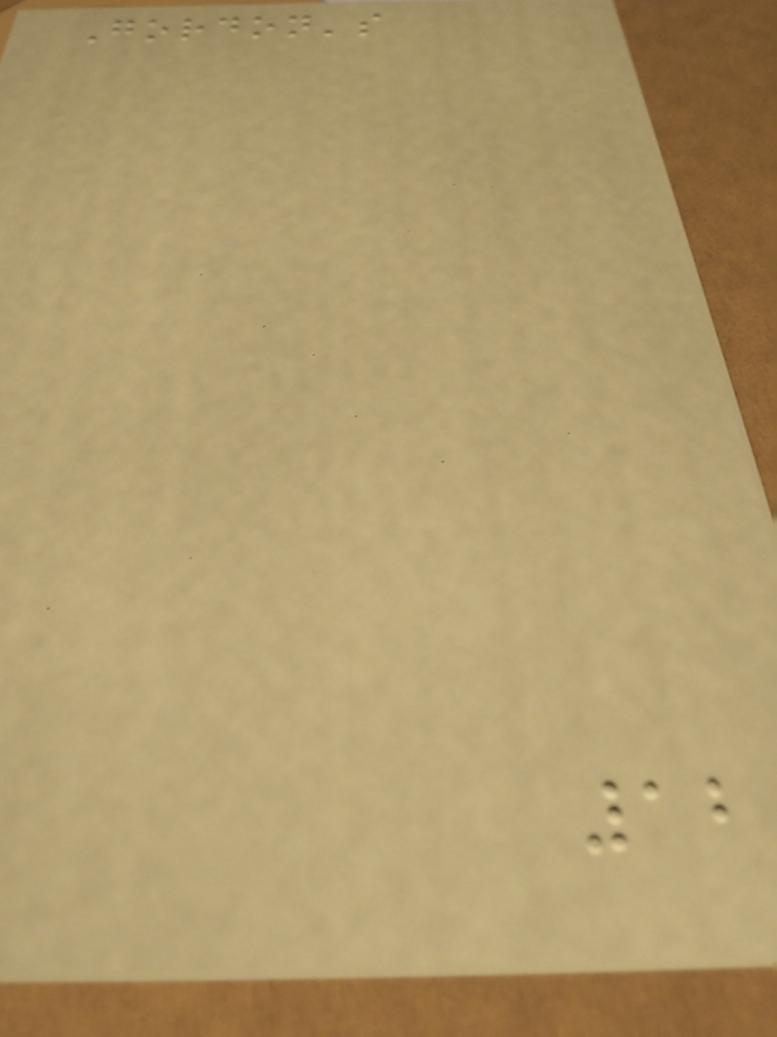Gordon's
12
